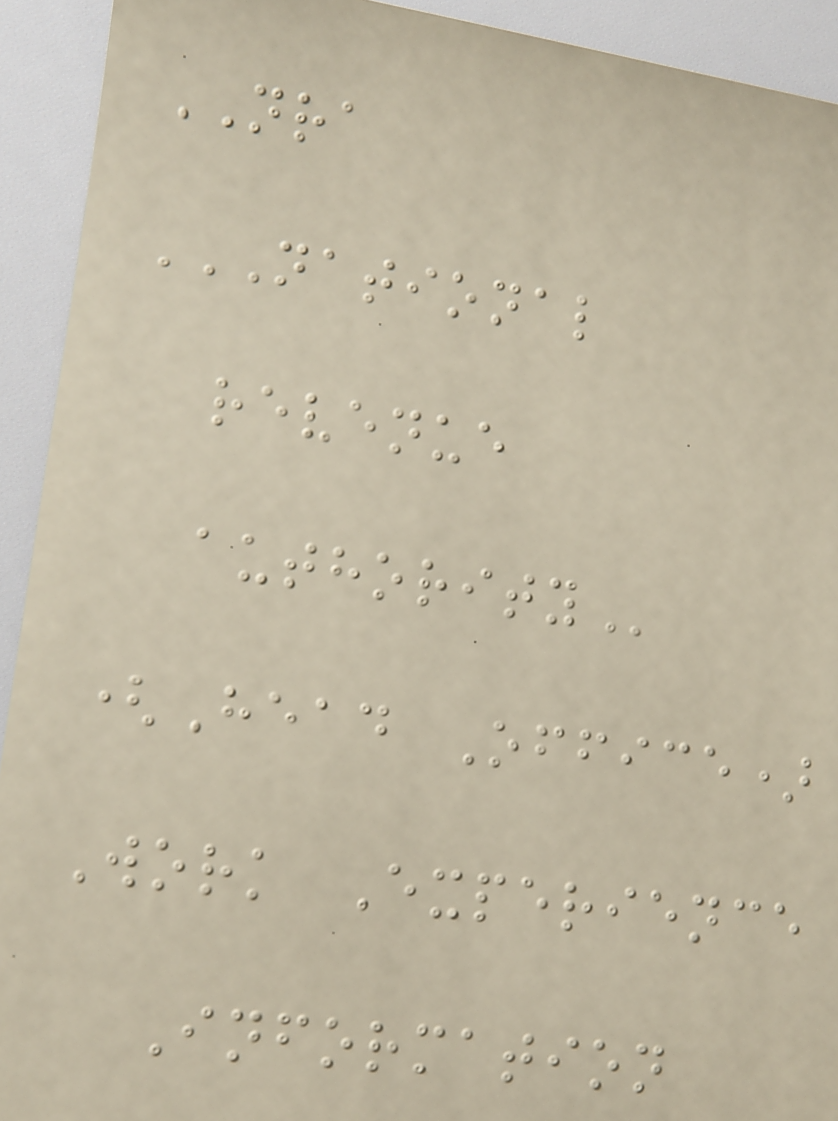NRA
NATIONAL
REVENUE
AUTHORITY
(Head Office)
Work Experience
Information
